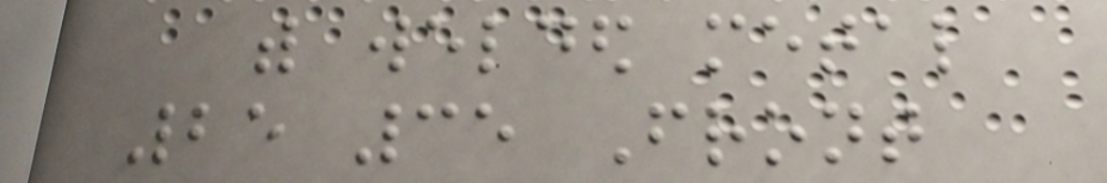with welded metal
25 35 Front
